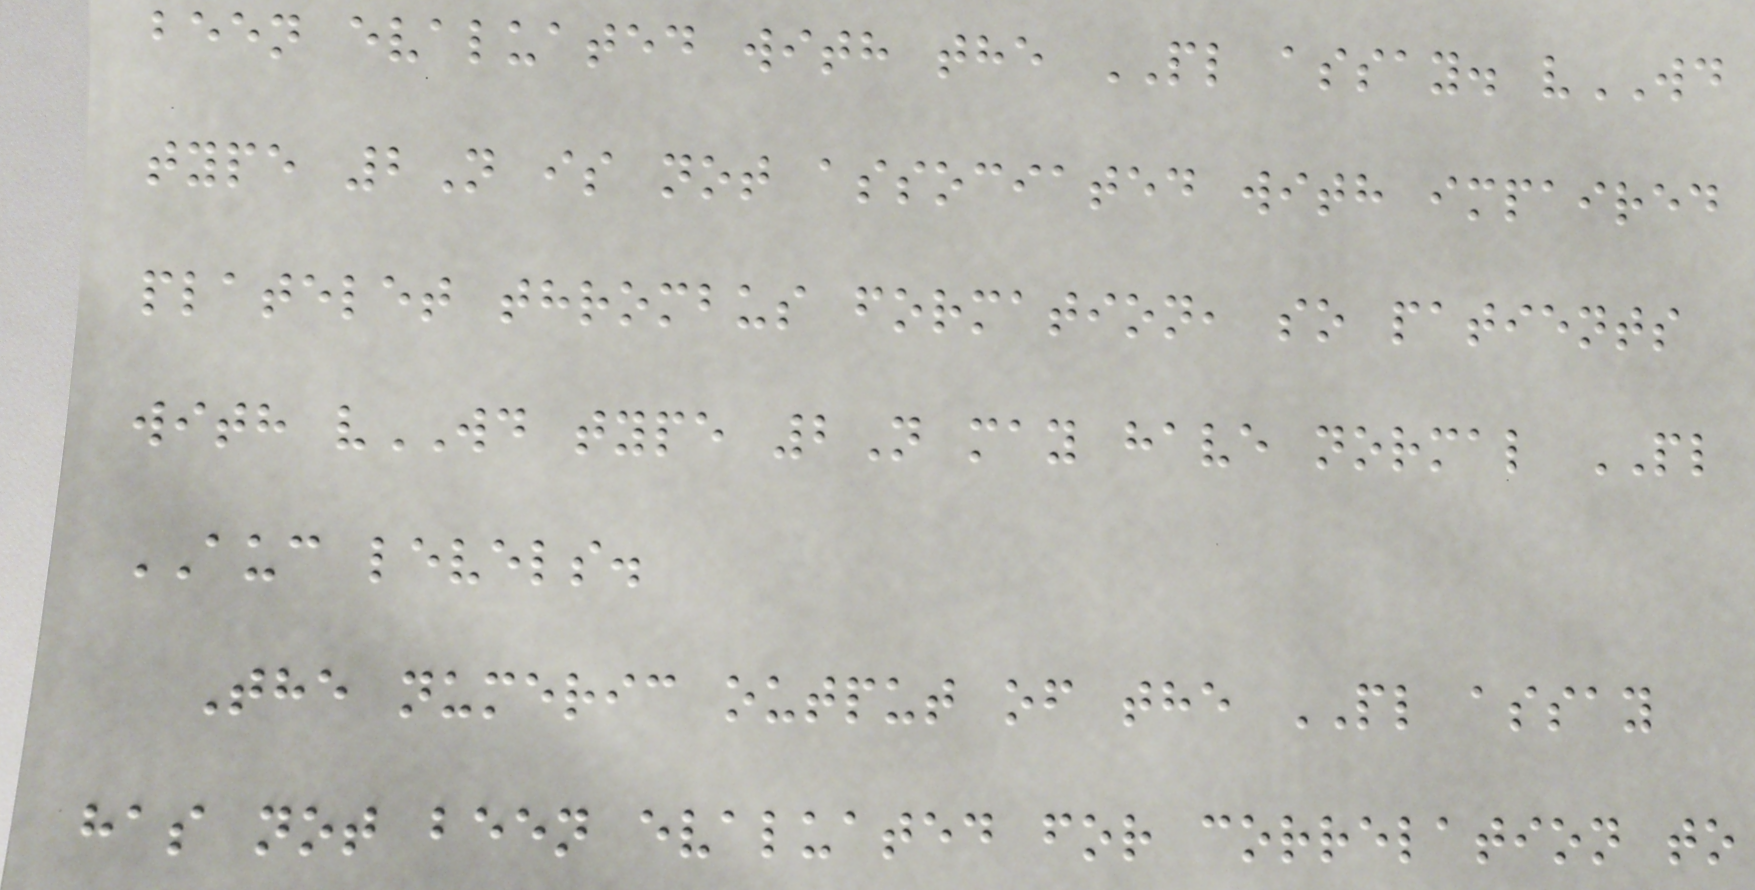been evaluated with the PL assay. vWD
type 2N is not associated with impaired
platelet thrombus formation, so patients
with vWD type 2N may have normal PL
AUC levels.
The numeric output of the PL assay
has not been evaluated for correlation to
